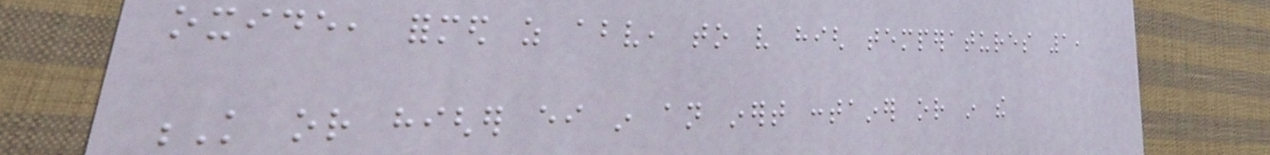oxide, formed as above, to very high temperatures 1,
K or higher either in an inert container or in the
